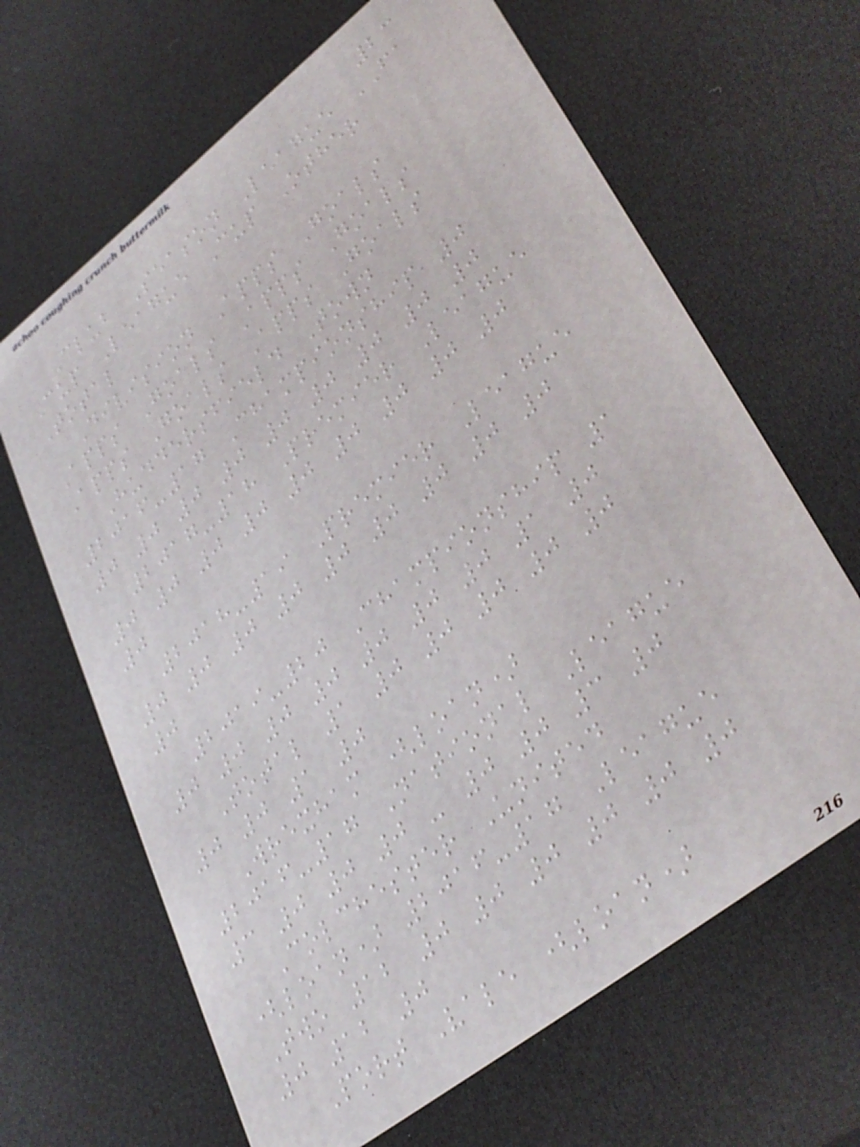23
Club Season League FA
Cup League Cup Other
Total
Division Apps Goals
Apps Goals Apps Goals
Apps Goals Apps Goals
Huddersfield Town
2016-17 Championship 0
0 0 0 0 0 0 0 0 0
2017-18 Premier League
0 0 0 0 0 0 0 0 0
0
2018-19 Premier League
0 0 0 0 0 0 0 0 0
0
2019-20 Championship 1
0 0 0 0 0 0 0 1 0
Total 1 0 0 0 0 0
0 0 1 0
Wrexham (loan)
2016-17 National League
3 0 0 0 - 0 0 3 0
Colchester United
(loan) 2016-17 League
Two 12 0 0 0 0 0 0
0 12 0
Port Vale (loan)
